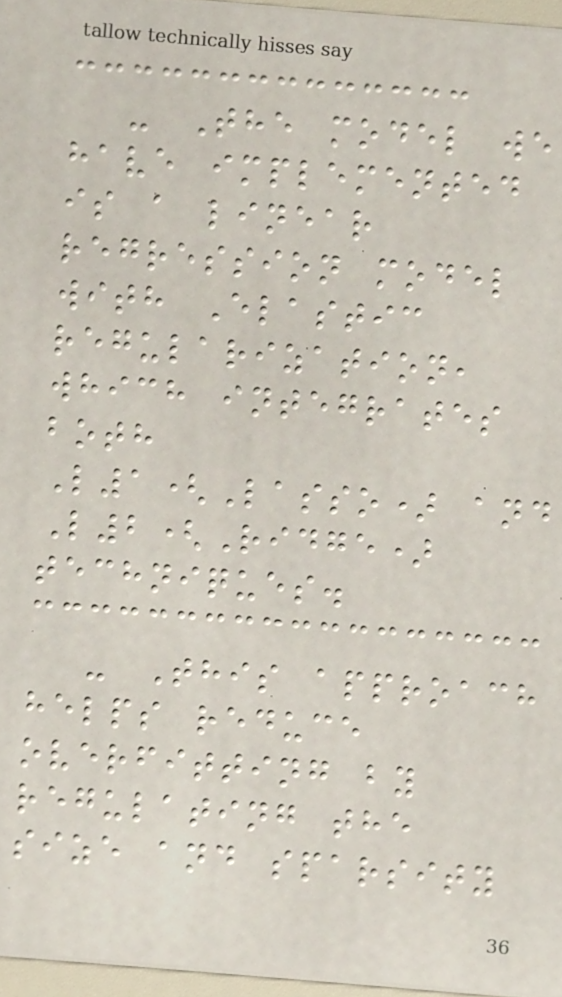- The model we
have implemented
is a linear
regression model
with Elastic
regularization,
which integrates
both
L1(Lasso) and
L2(Ridge)
techniques.
- This approach
helps reduce
overfitting by
regulating the
size and sparsity
